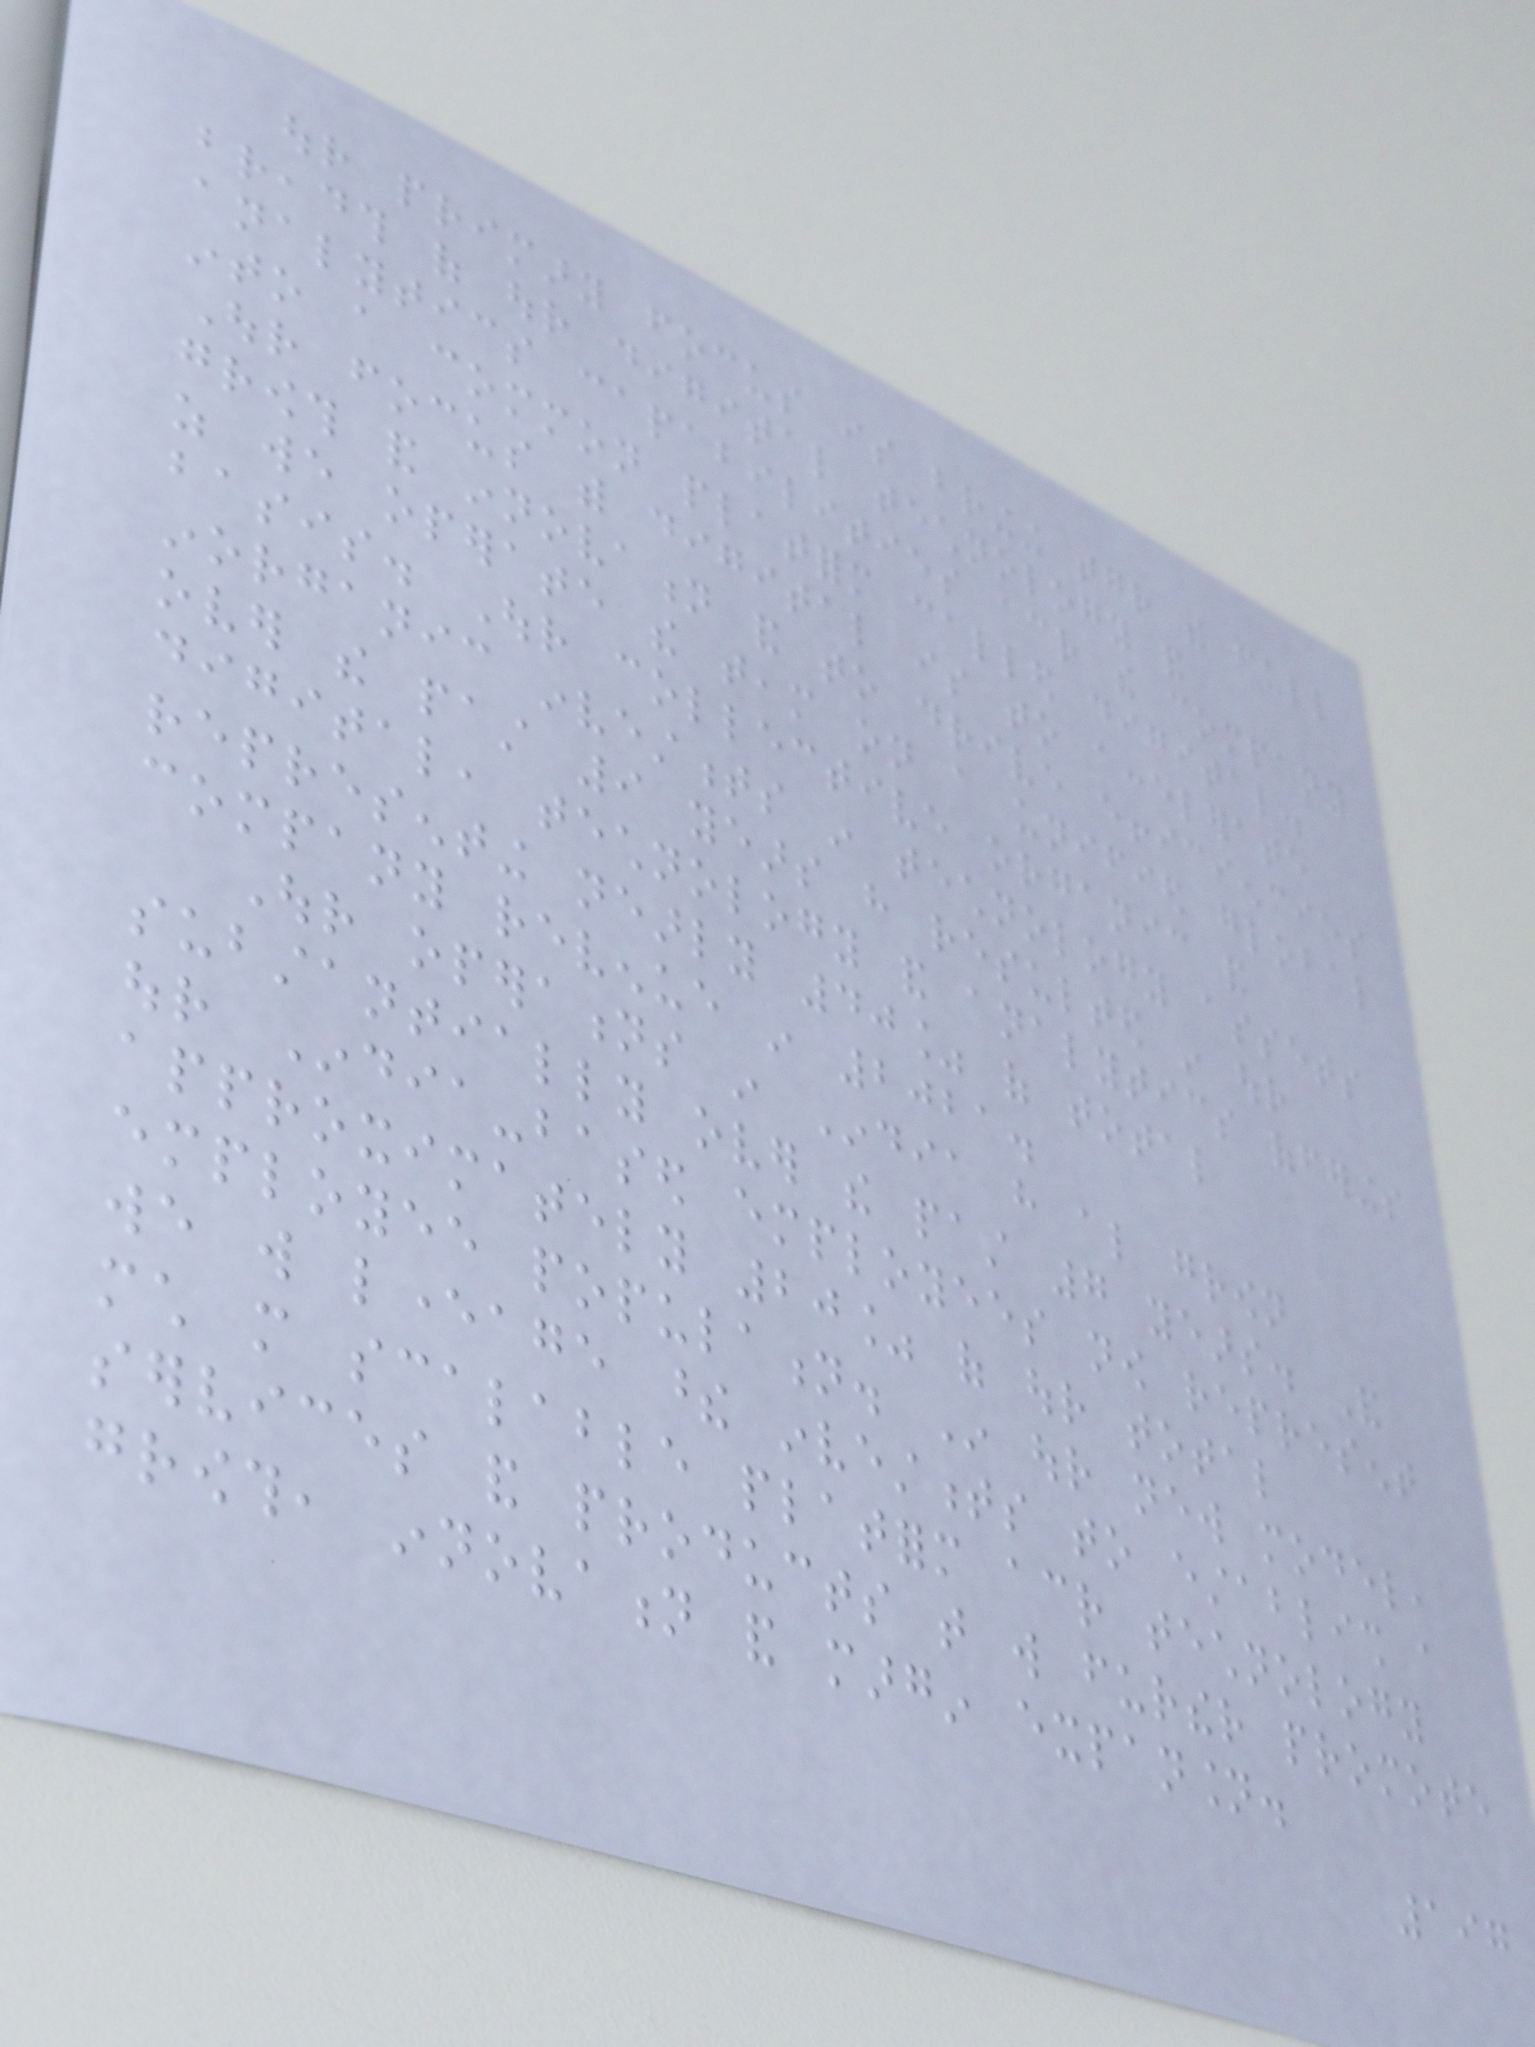our primary focus is bringing together the full
breadth of our digital technology and
analytics capabilities across the company
into a common platform called digital.
Our focus with digital is to accelerate
growth and innovation and to drive efficiencies
as we operate the team on a unified global
basis. Our collective organic and
inorganic investments in technology assets
over the past 9 years have resulted in our
digital, technology and analytics offerings
representing nearly 40% of total
company revenue in 2021.
Our operations in India have also grown
substantially over the past 7 years. And
our India-based employees now represent
approximately 20% of our total
employee population. In our new model,
we will leverage these investments to establish a
much more scalable platform across technology
services and products that will further promote
growth, innovation and margin expansion.
197
